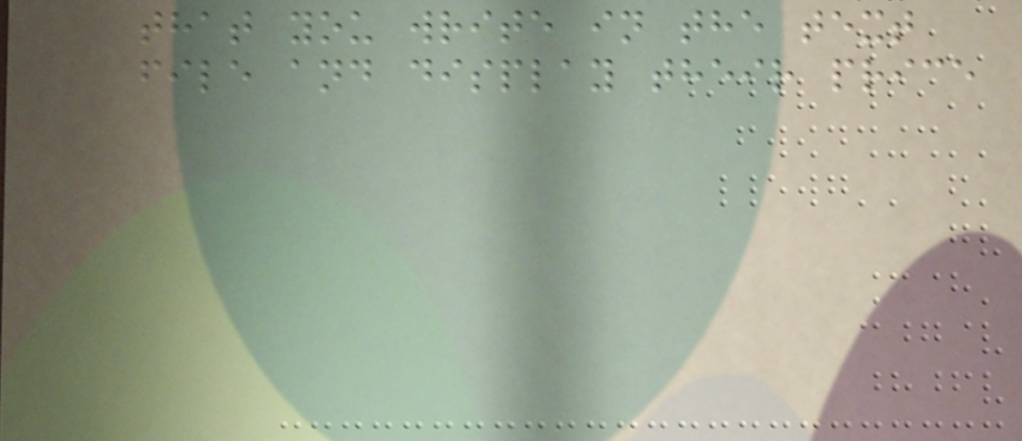that you write in the text
file and display their price
